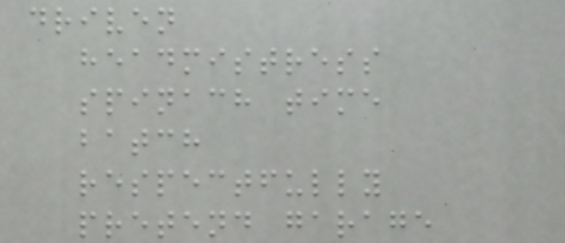driven
headmistress
spinach time
batch
respectfully
pretend garage
